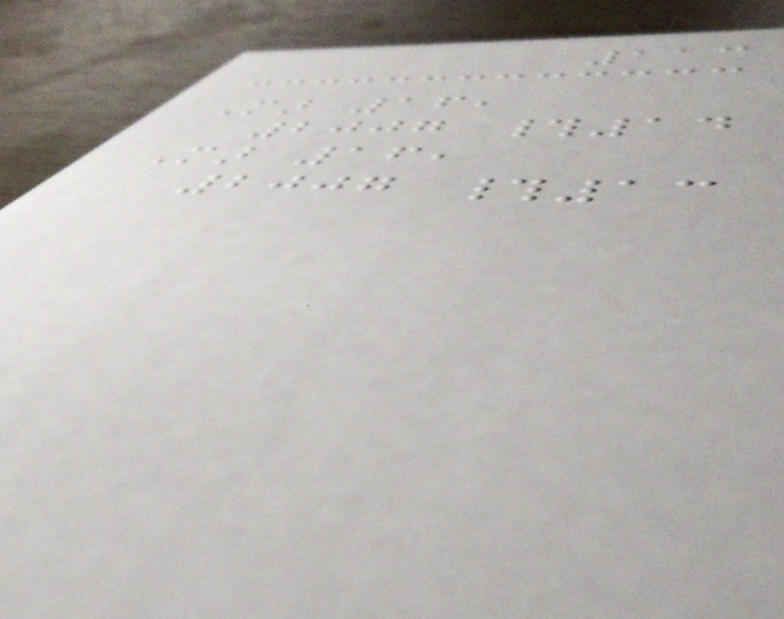113
Mar 16,
2007 #14
Mar 16,
2007 #13
